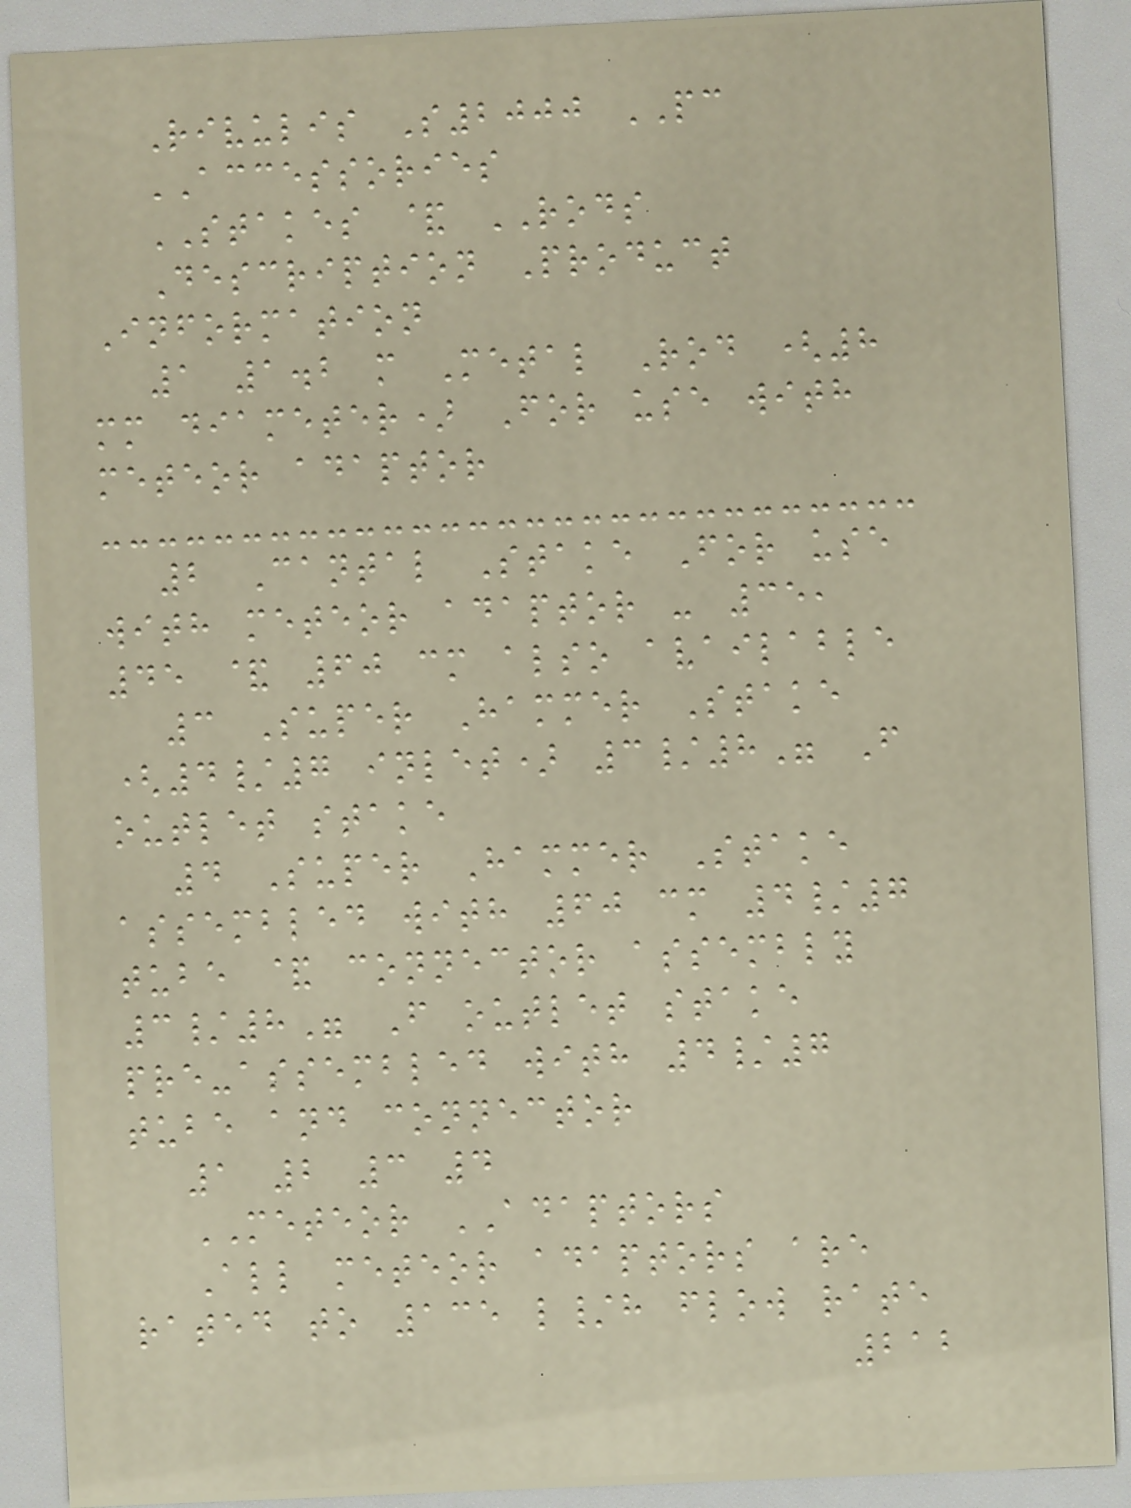Rivulis S2000 PC
ACCESSORIES
STAKES & RODS
Description Product
Information
1 1.2 m Metal Rod (8
mm diameter) For use with
meteor adaptor
2 Cantal Stake For use
with meteor adaptor - 35,
45 & 60 cm also available
3 Super Hammer Stake
(4/7 inlet) 3/8" F
outlet stake
4 Super Hammer Stake
assembled with 60 cm 4/7
tube & connector assembly
3/8" F outlet stake
pre-assembled with 4/7
tube and connector
1 2 3 4
METEOR ADAPTORS
All meteor adaptors are
rated to 135 l/h flow rate
212
